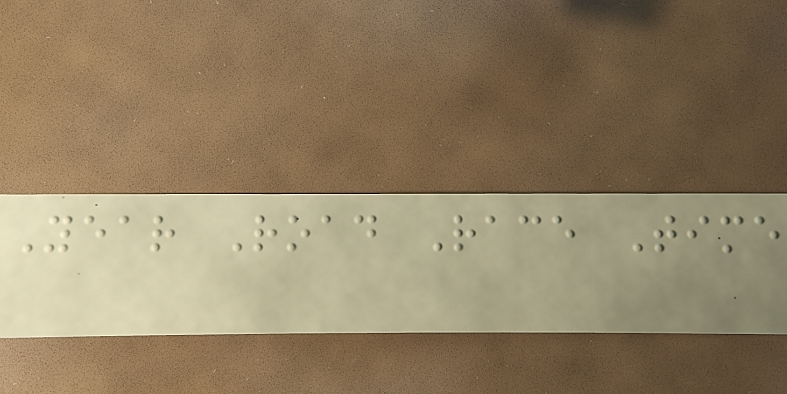Year Road Race Time
